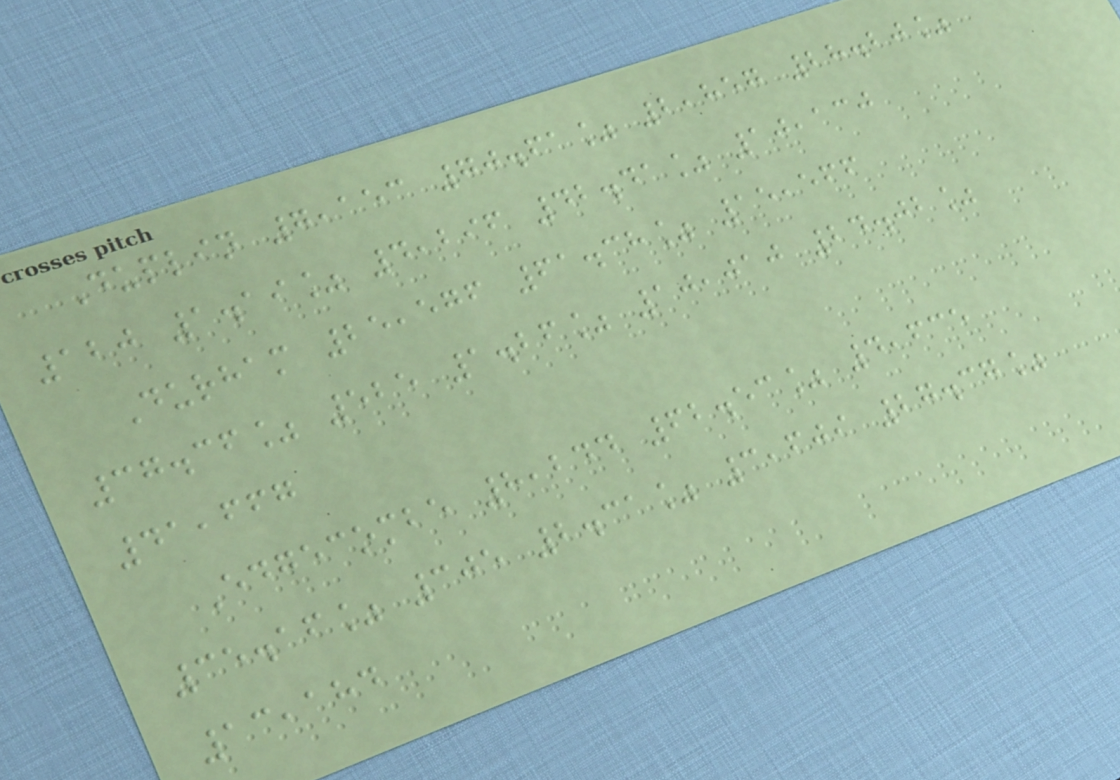Duplin 7,153 70.61% 2,857 28.20%
120 1.19% 4,296 42.41% 10,130
Durham 25,576 61.38% 15,566
37.36% 525 1.26% 10,010 24.02%
41,667
Edgecombe 8,244 62.53% 4,635
35.16% 305 2.31% 3,609 27.37%
13,184
